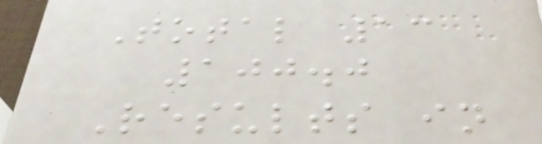Total 13
100.0
Results in
